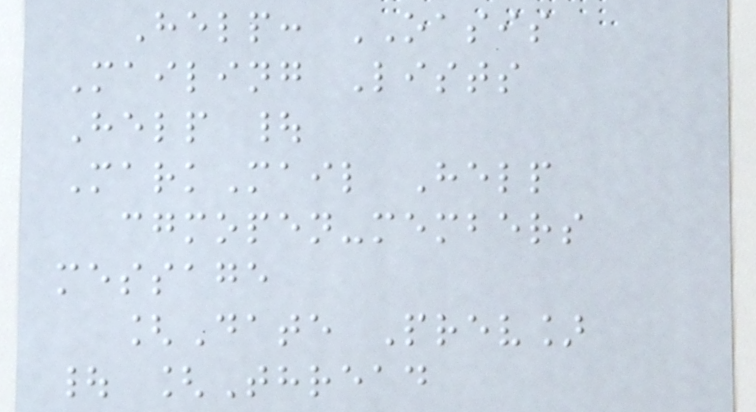Help: OASIS
Mailing Lists
Help |
MarkMail Help
cgmopen-members
message
[Date Prev]
| [Thread
